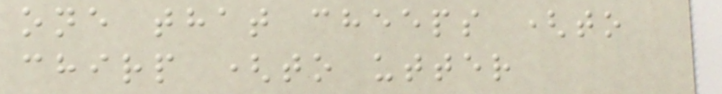one that cheeps (to
chirp (to utter
